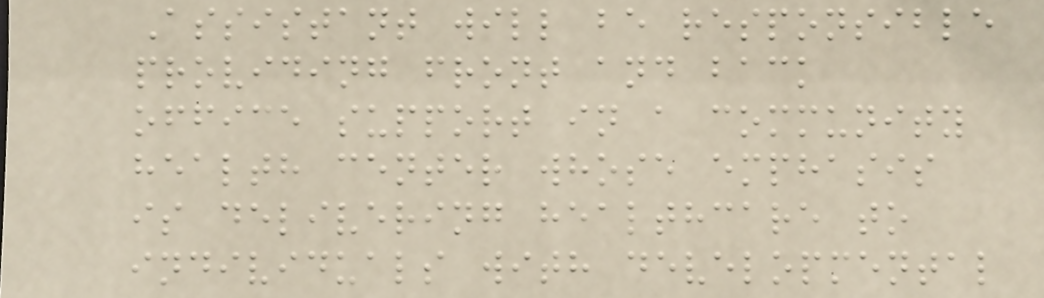Assistant will be responsible
providing front and back
office support in a community
health center whose emphasis
is delivering healthcare to
individuals with developmental
